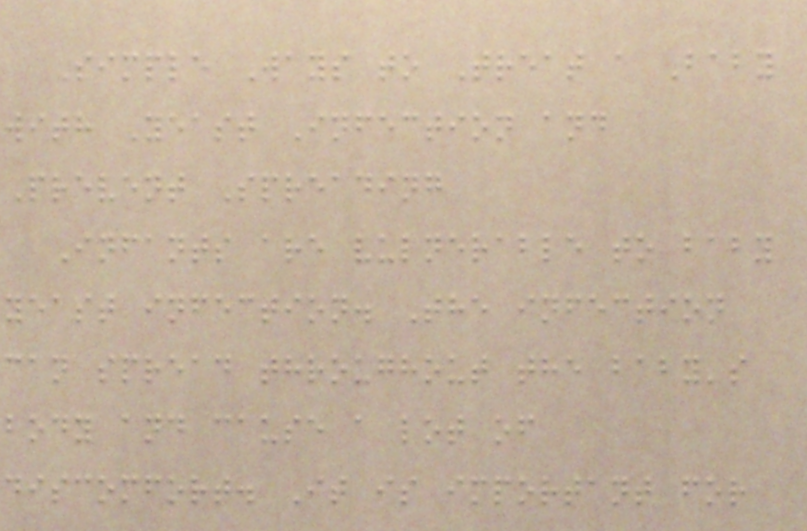Simple Ways to Treat a Baby
with Yeast Infection and
Prevent Spreading
Infants are vulnerable to baby
yeast infection. The infection
can spread throughout the baby's
body and cause a lot of
discomfort. It is important for
